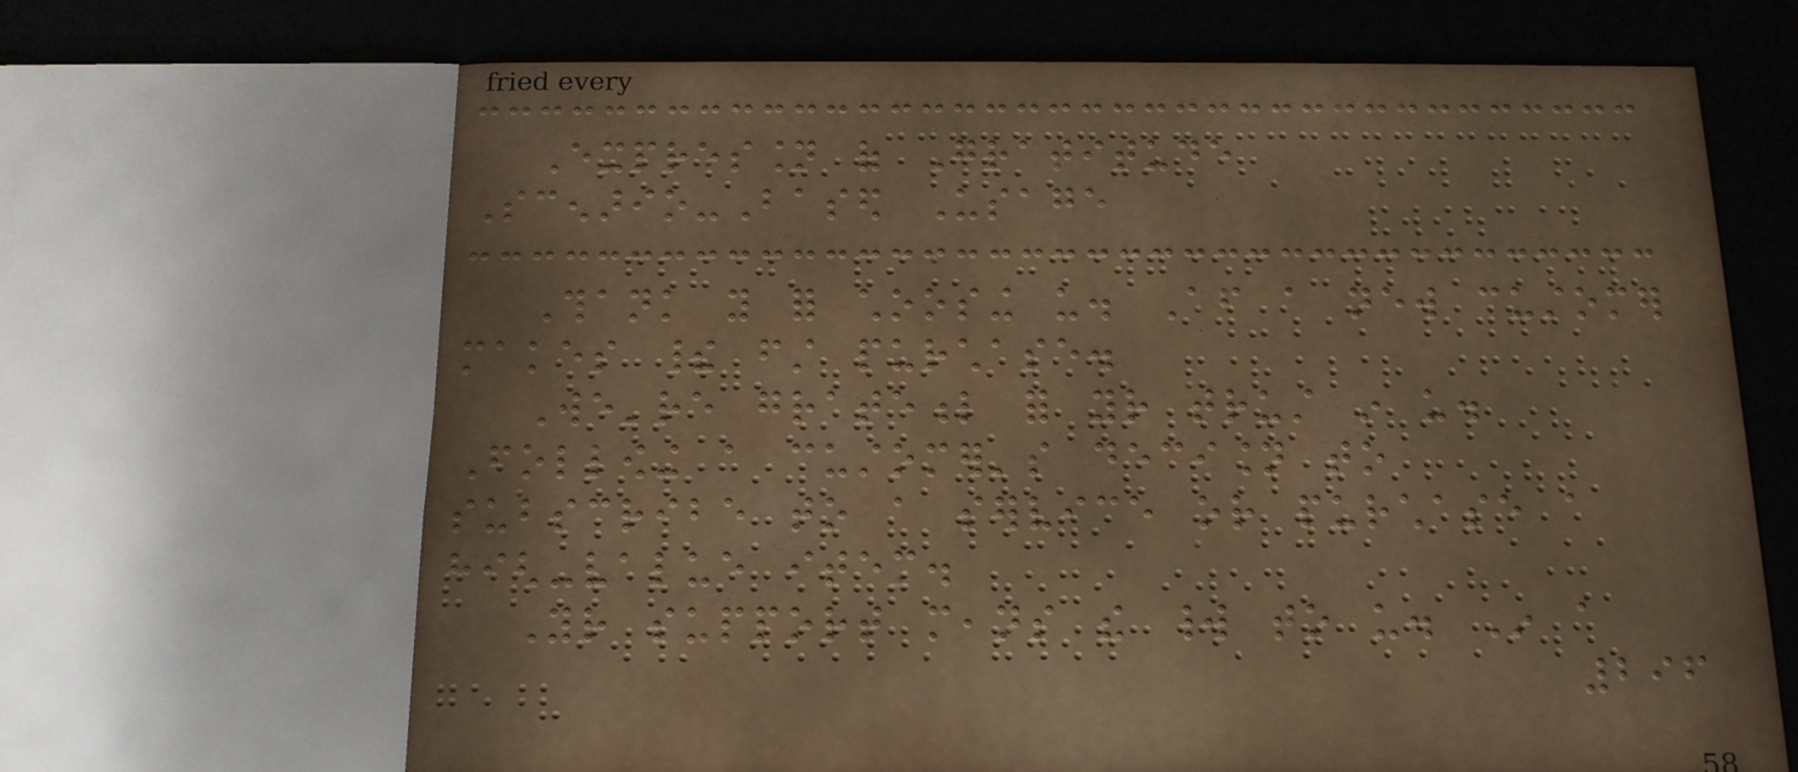Expression of Gratitude
Scenario-Based Usage
Thank you for choosing us. After a new customer
makes their first purchase.
We're grateful for your trust in us.
Following a customer's decision to
subscribe to a service or purchase a
high-value item.
Your support means the world to us. In a
296
